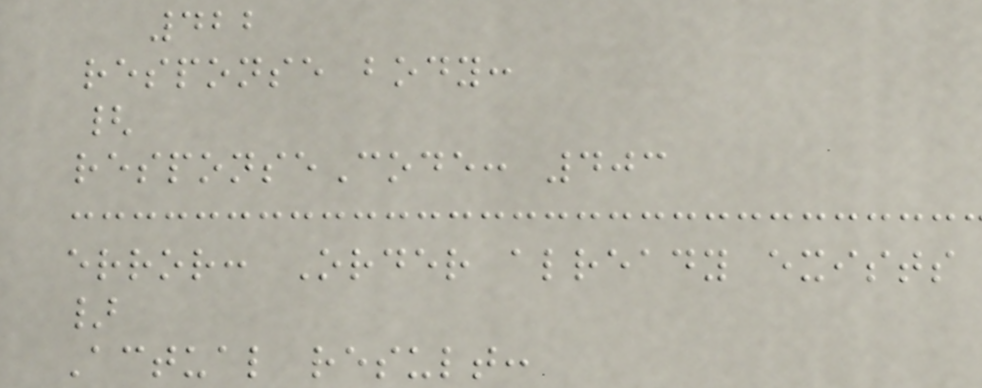422
response body:
{
responseCode: 403
error: Order already exists
}
Actual result:
